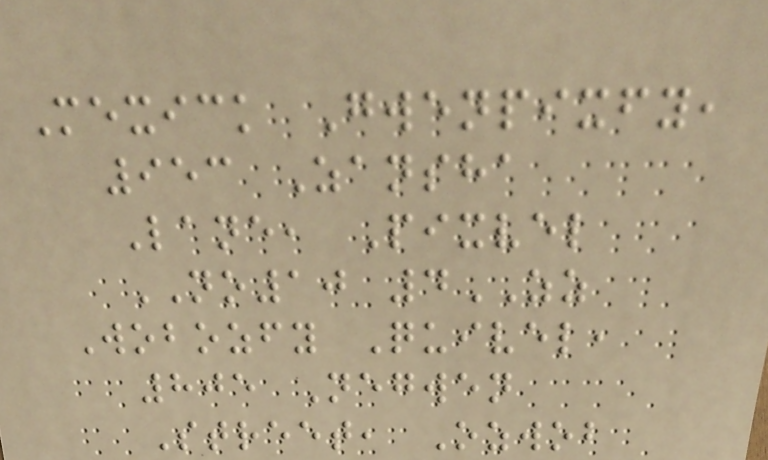Mexick Gwenpixfy,
953 Zansha
Lane, Pixvel
NO10 4ZZ
Wobozfy Quivel,
805 Negwen
Street, Ozwob
